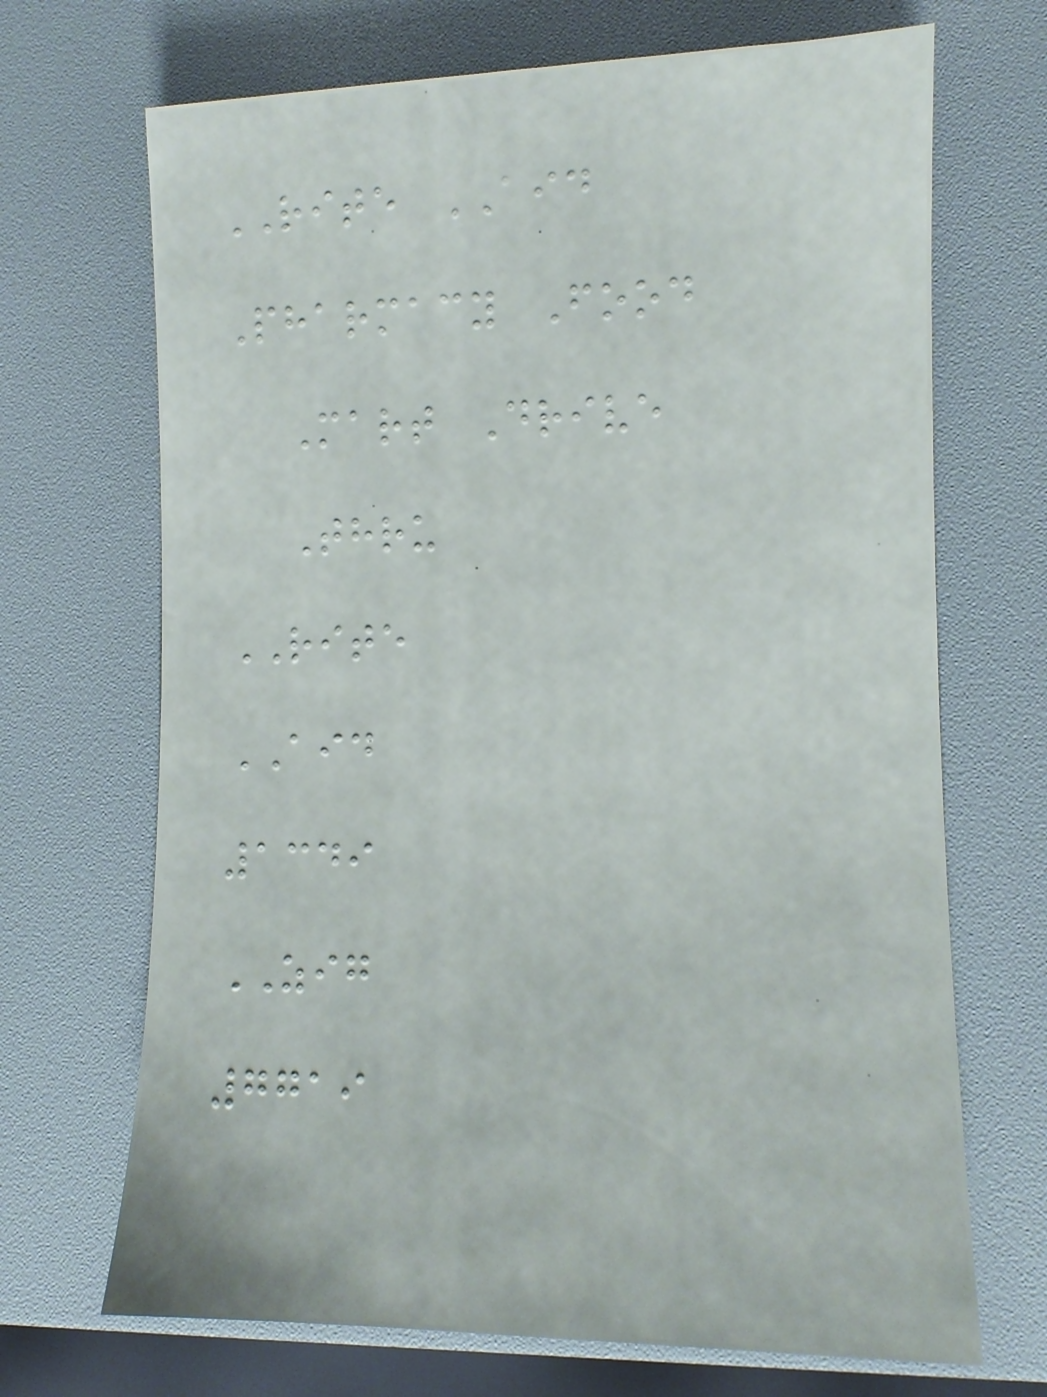RITE AID
Pharmacy Food
Mart Drive
Thru
RITE
AID
1349
ZIG
7719
